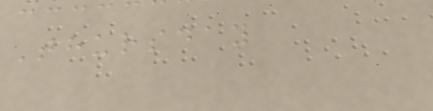Thursday
